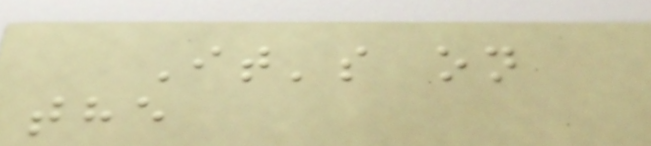It's on
the
